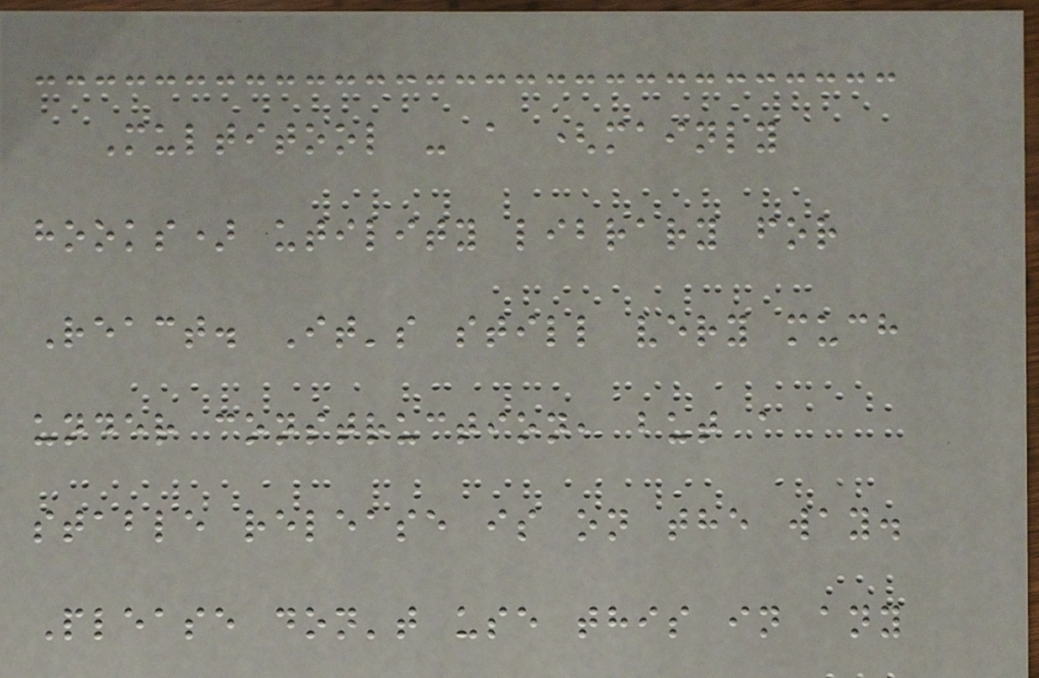Multitool - a (mainly
hooks) utility library for
React. It's still very much
under construction, but a
stable release is on the way.
Please don't use this in any
